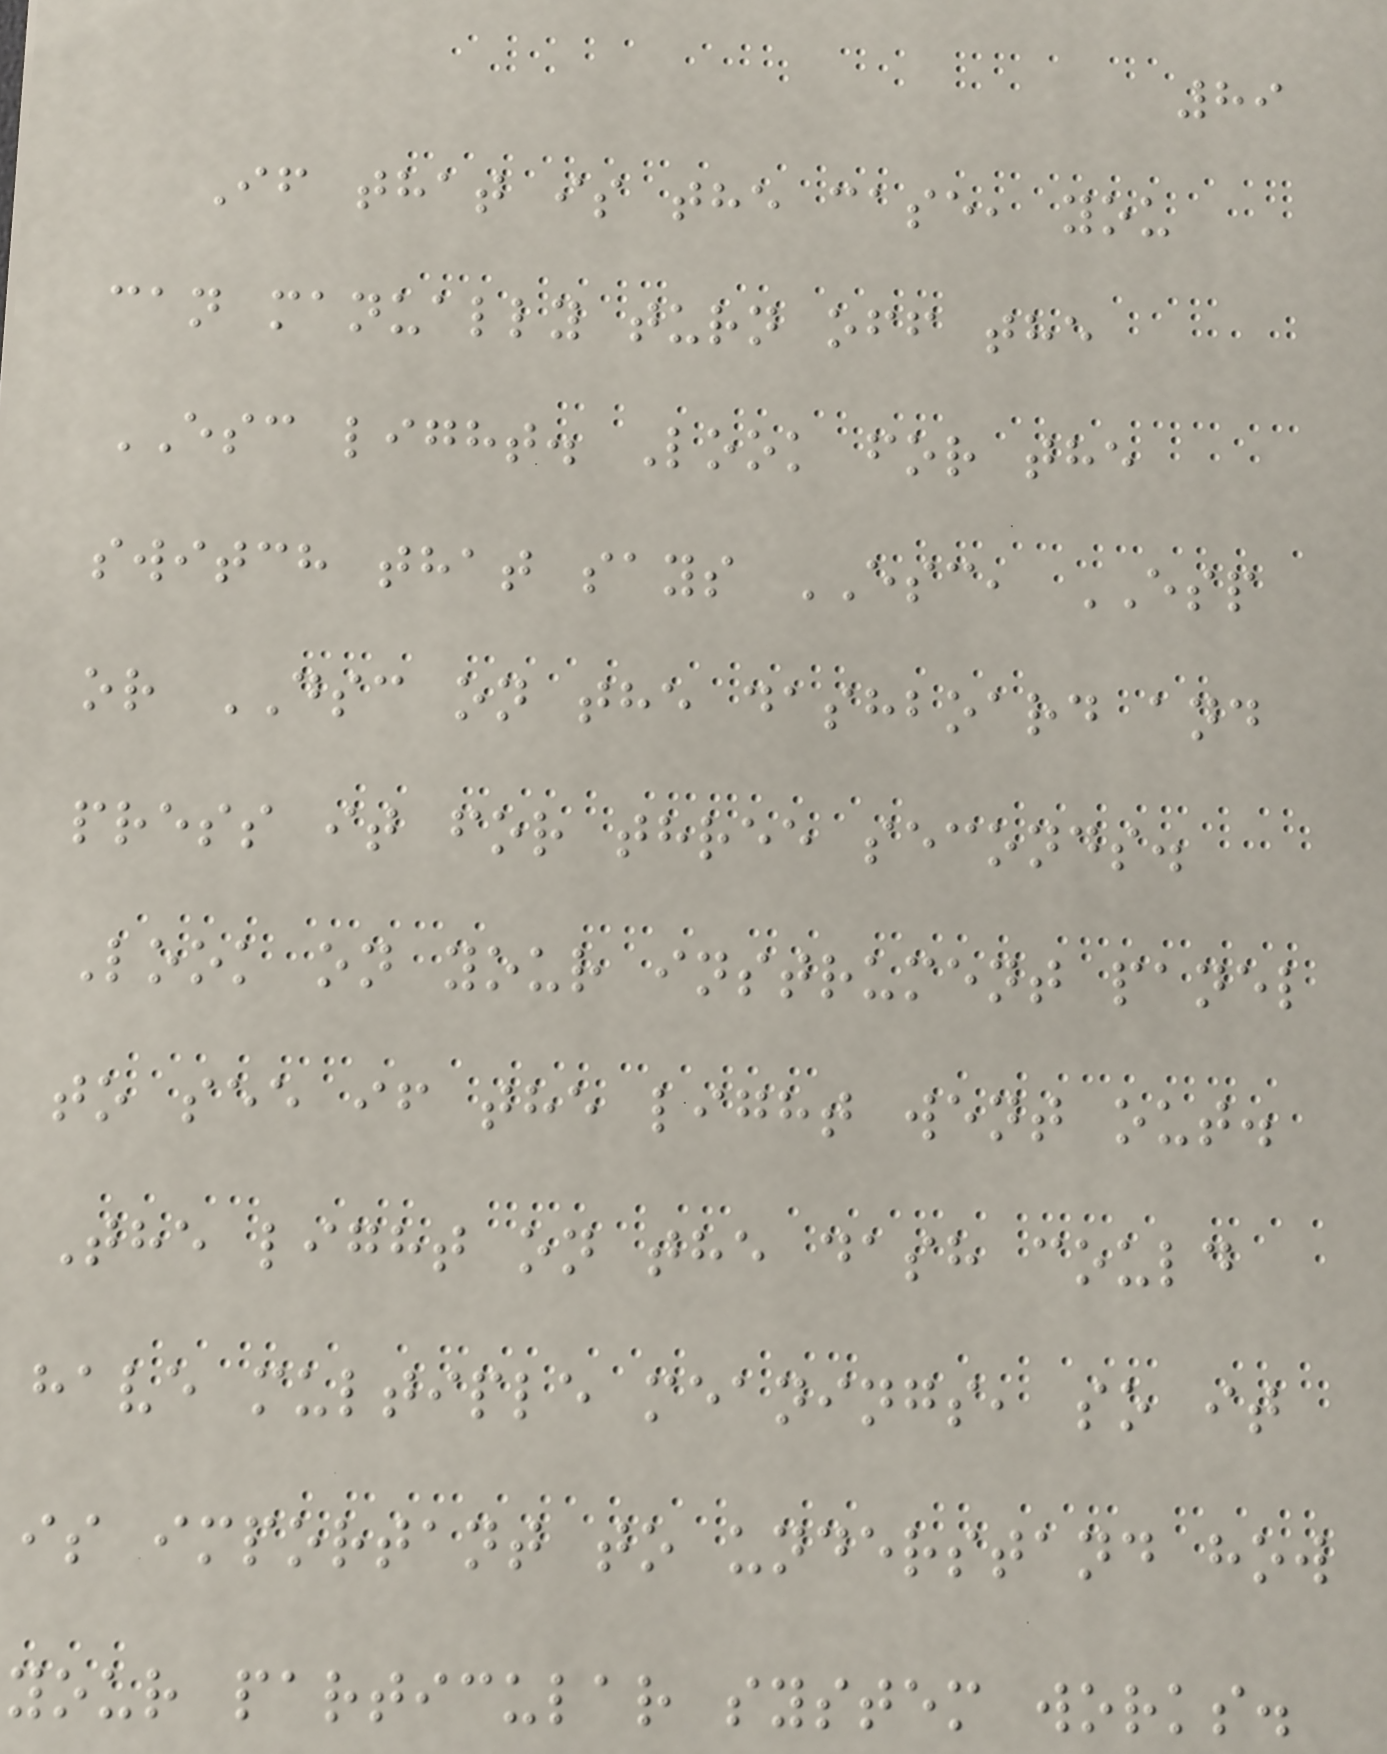89
If that is the case, you
can manually turn off the
ESC light. Look for the
switch that says ESC, ESP
or DSC on the dashboard and
press it for three seconds.
Look on your instrument panel
to see if the light went out.
The light on the dash could
have multiple meanings, so it
is important to understand how
your particular system works.
